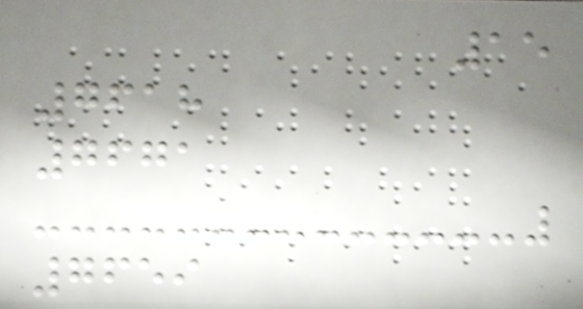15
7618
7671
7659
